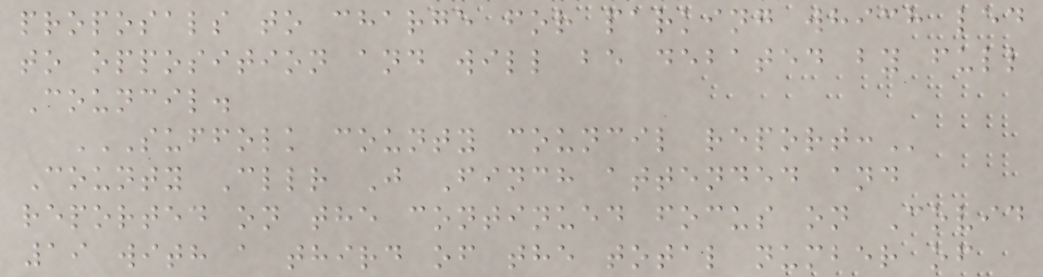proposals to charge for parking which led
to opposition and will be debated by full
Council.
SUFFOLK COUNTY COUNCIL REPORT:
County Cllr J Finch attended and
reported on the continued focus on Covid
19 with a third of the total number of
